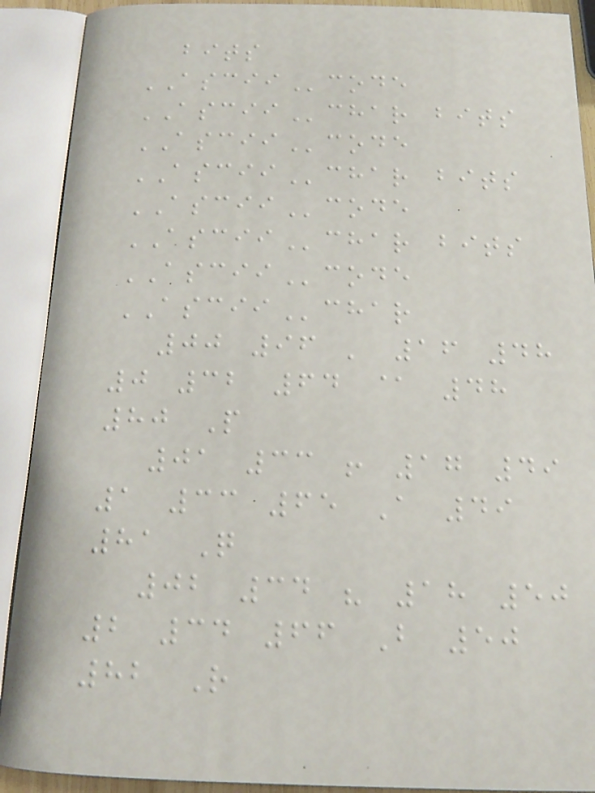bits
ASCIIcode
ASCIIchar bits
ASCIIcode
ASCIIchar bits
ASCIIcode
ASCIIchar bits
ASCIIcode
ASCIIchar
00 96 ' 16 48
0 32 64 @ 48
80 P
01 33 ! 17 49
1 33 65 A 49
81 Q
02 34 " 18 50
2 34 66 B 50
82 R
